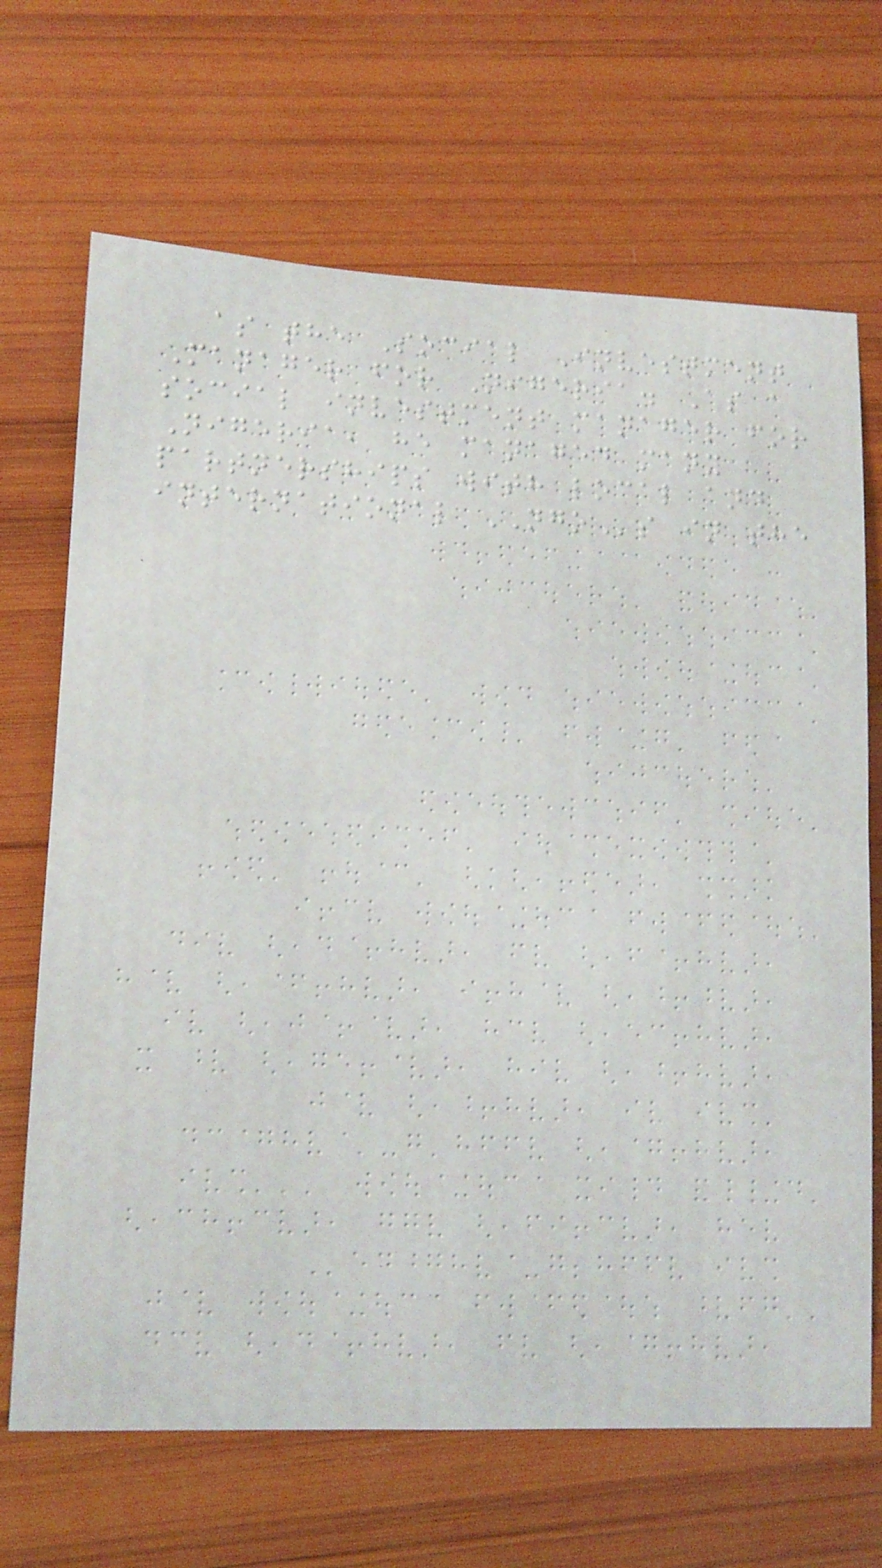as the Social Investment
Manager for Nigeria. As a
social investment manager for
Nigeria, he managed many
partnerships with local and
international NGOs in the
